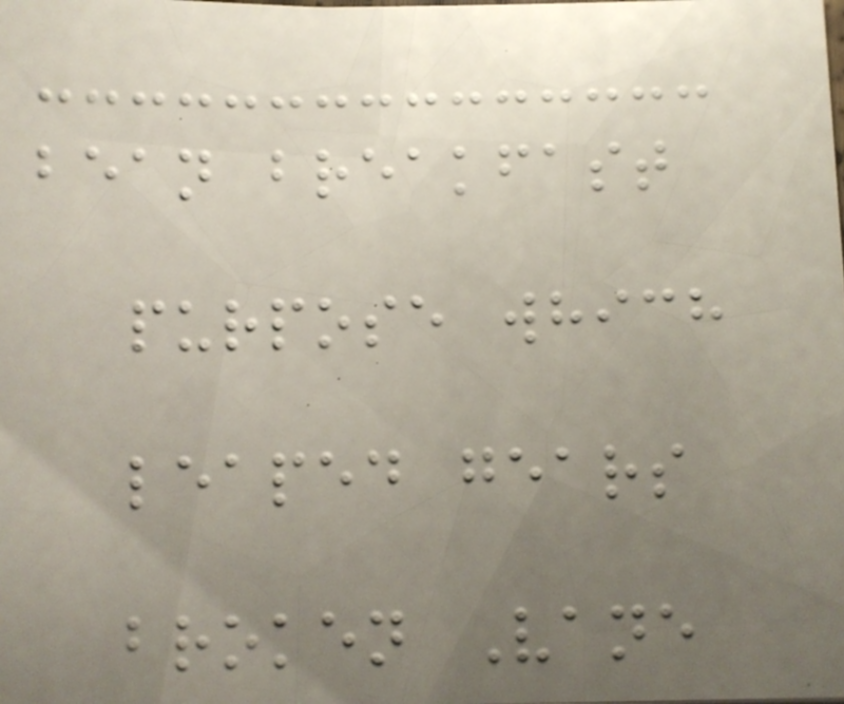bean breakfast
purpose which
leaped gears
broken Vane
